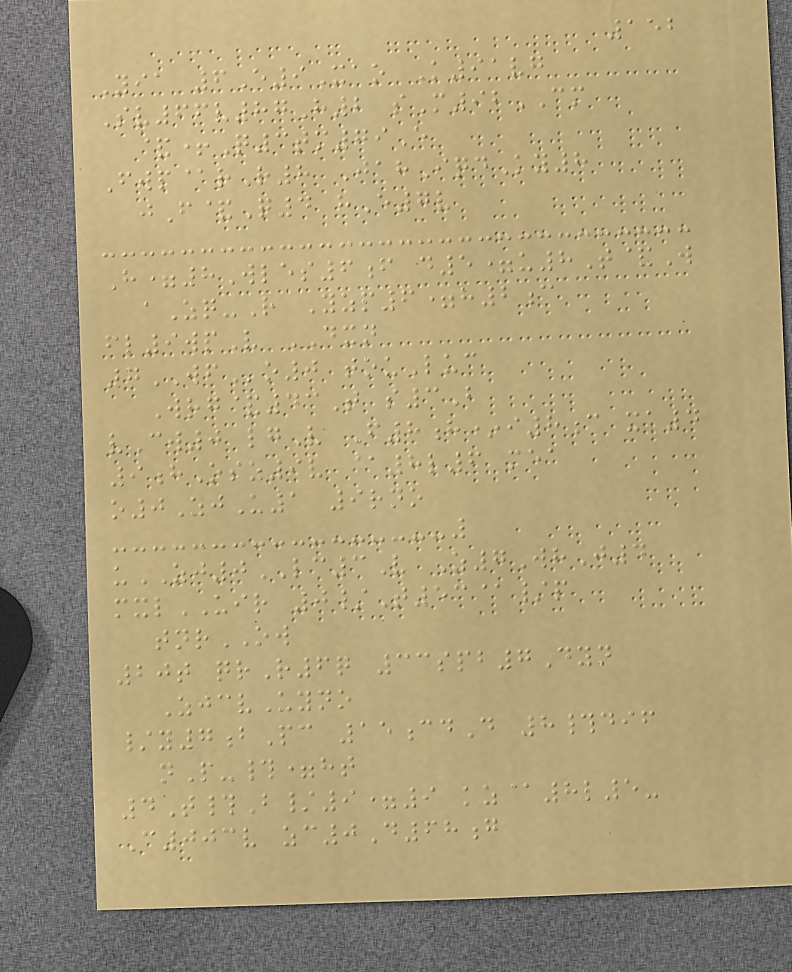152
Yia 6E9Xao K91vg
Sv66v87H2 sM92CM
&+Q3tm79E
Fwp@rR8 JahIqdKy8
jF&Q4 hE7v
H=8Wles6f d5=u8T&W
aZq-R Yzp6=h2c
fl9wpV DXN
7WFo0 touLuc
Wrg&43T s3B
vCw0 lgV F8h*i8c xa4
9hOsz9v @8l6 mea
o0ZjU1 9rno
uZJ0LC3V Z7WhJ4
mxlUIR 0/T53@/p
tnrOW
20t qrR6q 33spb7Dyn
ZjcvUyno
/y7bPc 15cdD 8#dif
nP-#=ht
4T#B/9=9 kz@8l5-
C003v zc0D68g
